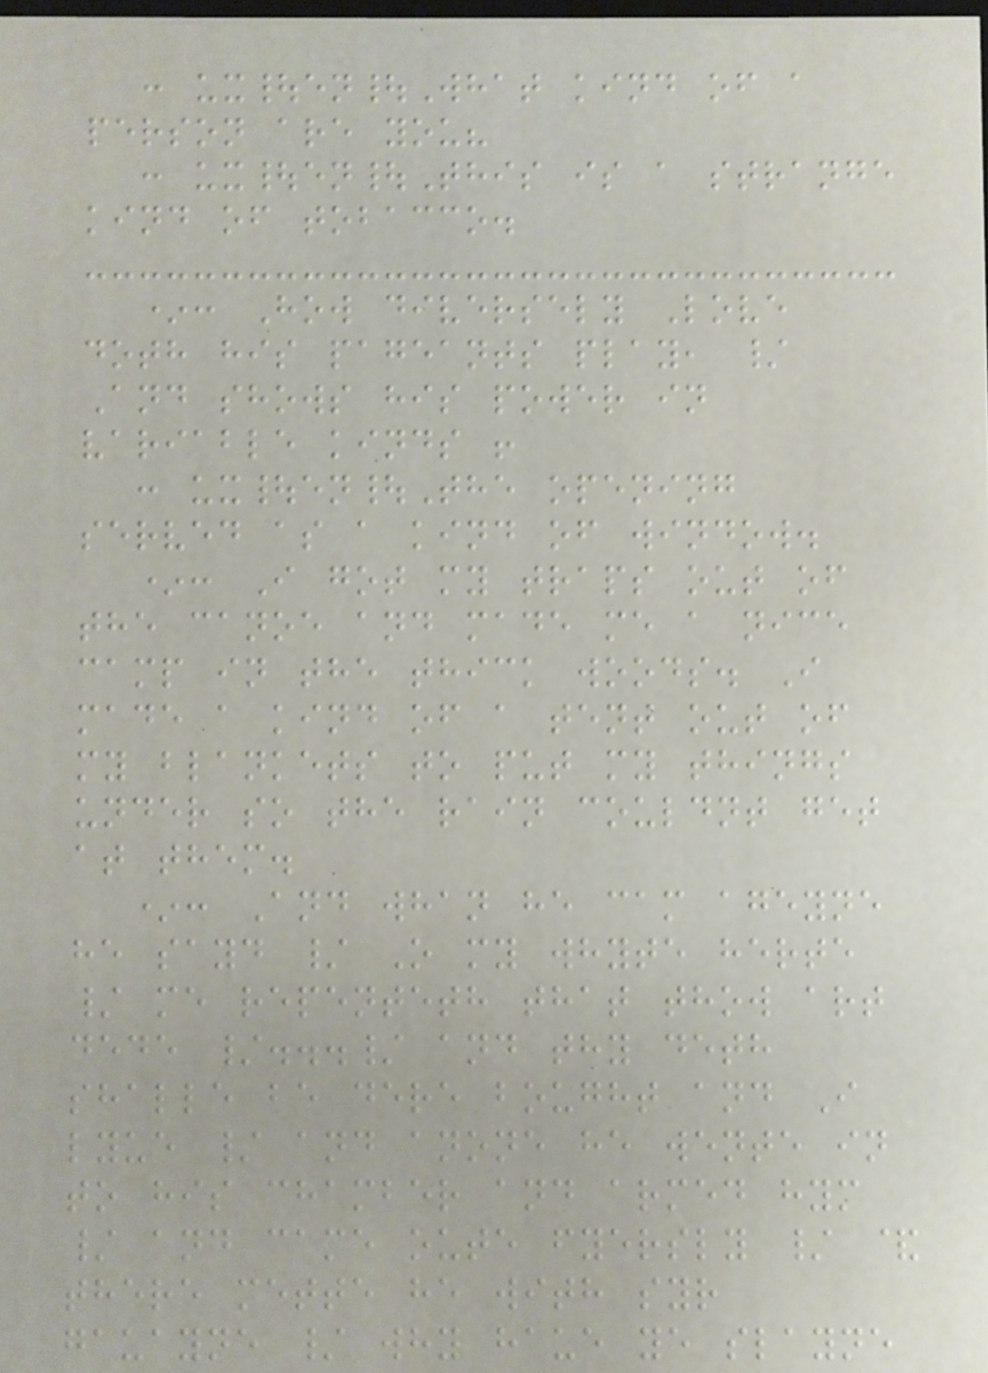: ux|en|What kind of a
person are you?
: ux|en|This is a strange
kind of tobacco.
*: How diversely Love
doth his pageants play, /
And shows his power in
variable kinds !
: ux|en|The opening
served as a kind of window.
*: I got my traps out of
the canoe and made me a nice
camp in the thick woods. I
made a kind of a tent out of
my blankets to put my things
under so the rain couldnt get
at them.
*: And whan he cam ageyne
he sayd / O my whyte herte
/ me repenteth that thow art
dede /.../ and thy deth
shalle be dere bought and I
lyue / and anone he wente in
to his chamber and armed hym
/ and came oute fyersly / &
there mette he with syr
gauayne / why haue ye slayne
